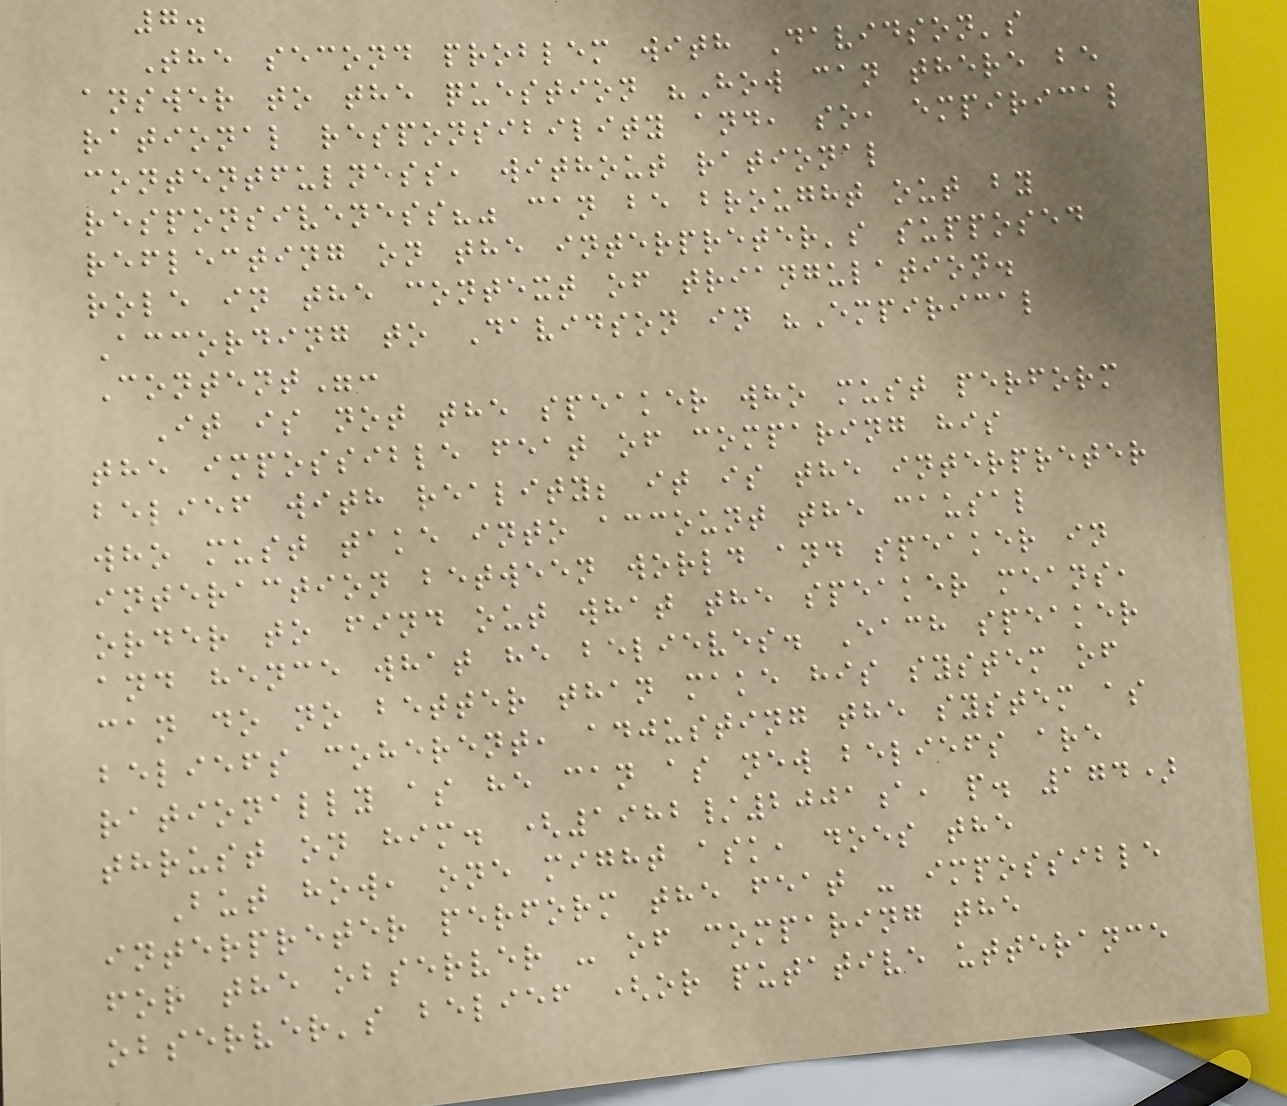7.
The second problem with Davidson's
answer to the question "How can there be
rational responsibility and, so, empirical
contentfulness, without rational
responsiveness?" can be brought out by
reflecting on the interpreter's supposed
role in the context of triangulation.
According to Davidson in "Empirical
Content":
It is not the speaker who must perform
the impossible feat of comparing his
belief with reality; it is the interpreter
who must take into account the causal
interaction between world and speaker in
order to find out what the speaker means,
and hence what he believes. Each speaker
can do no better than make his system of
beliefs coherent, adjusting the system as
rationally as he can as new beliefs are
thrust on him. (1982/2001a, p. 174)
But how, one might ask, does the
interpreter perform the feat - impossible
for the observer - of comparing the
observer's belief (or putative utterance
